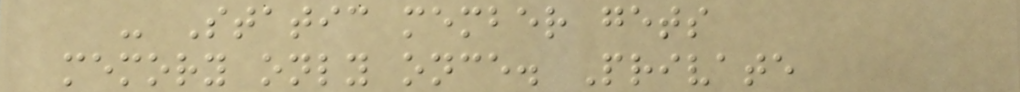- Static member gets
memory only once. Private
